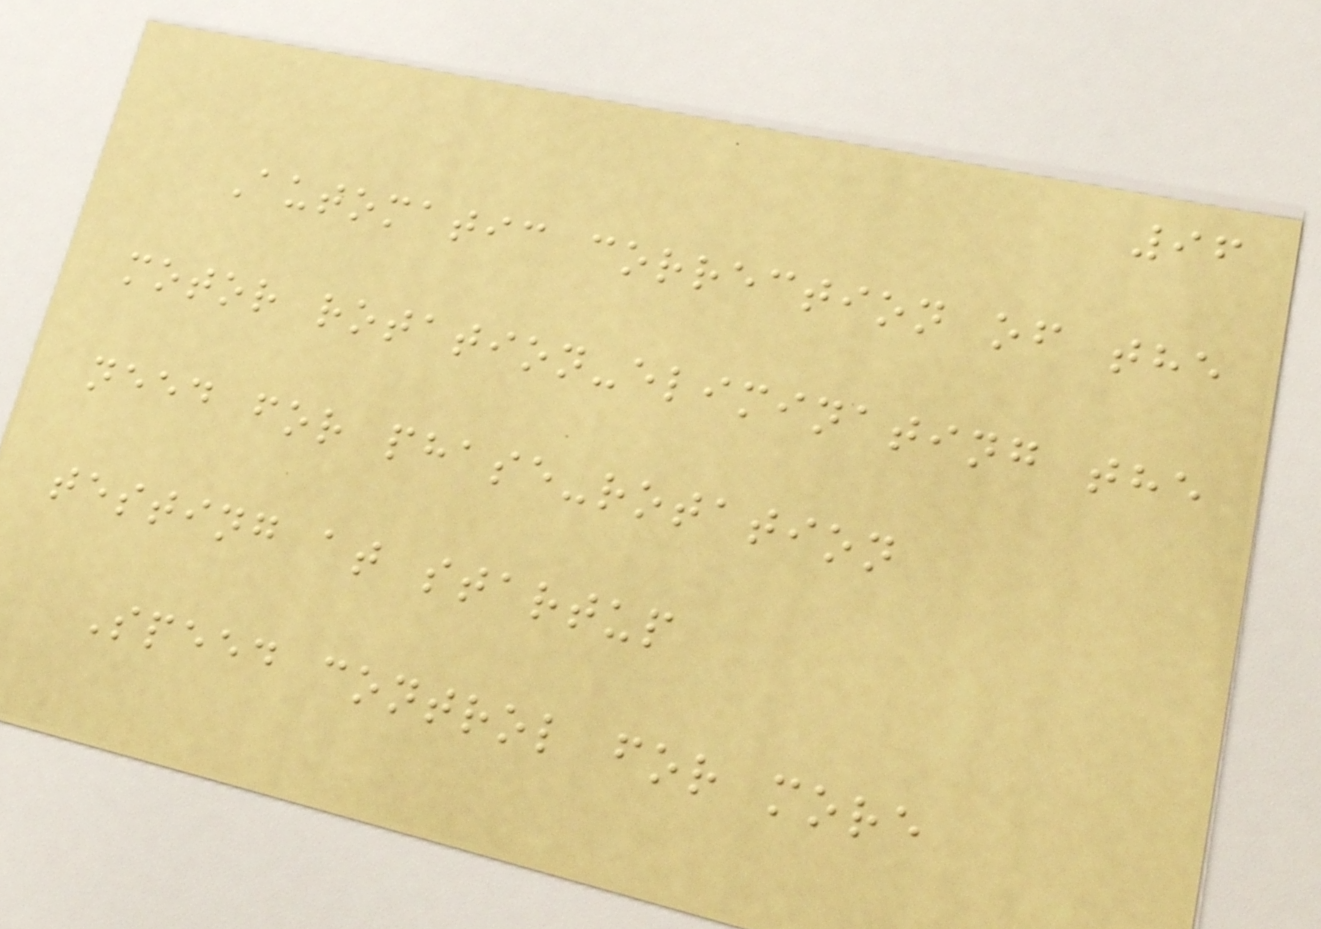96
Automatic correction of the
motor rotation-eliminating the
need for phase-rotation
testing at startup
Speed control for more
